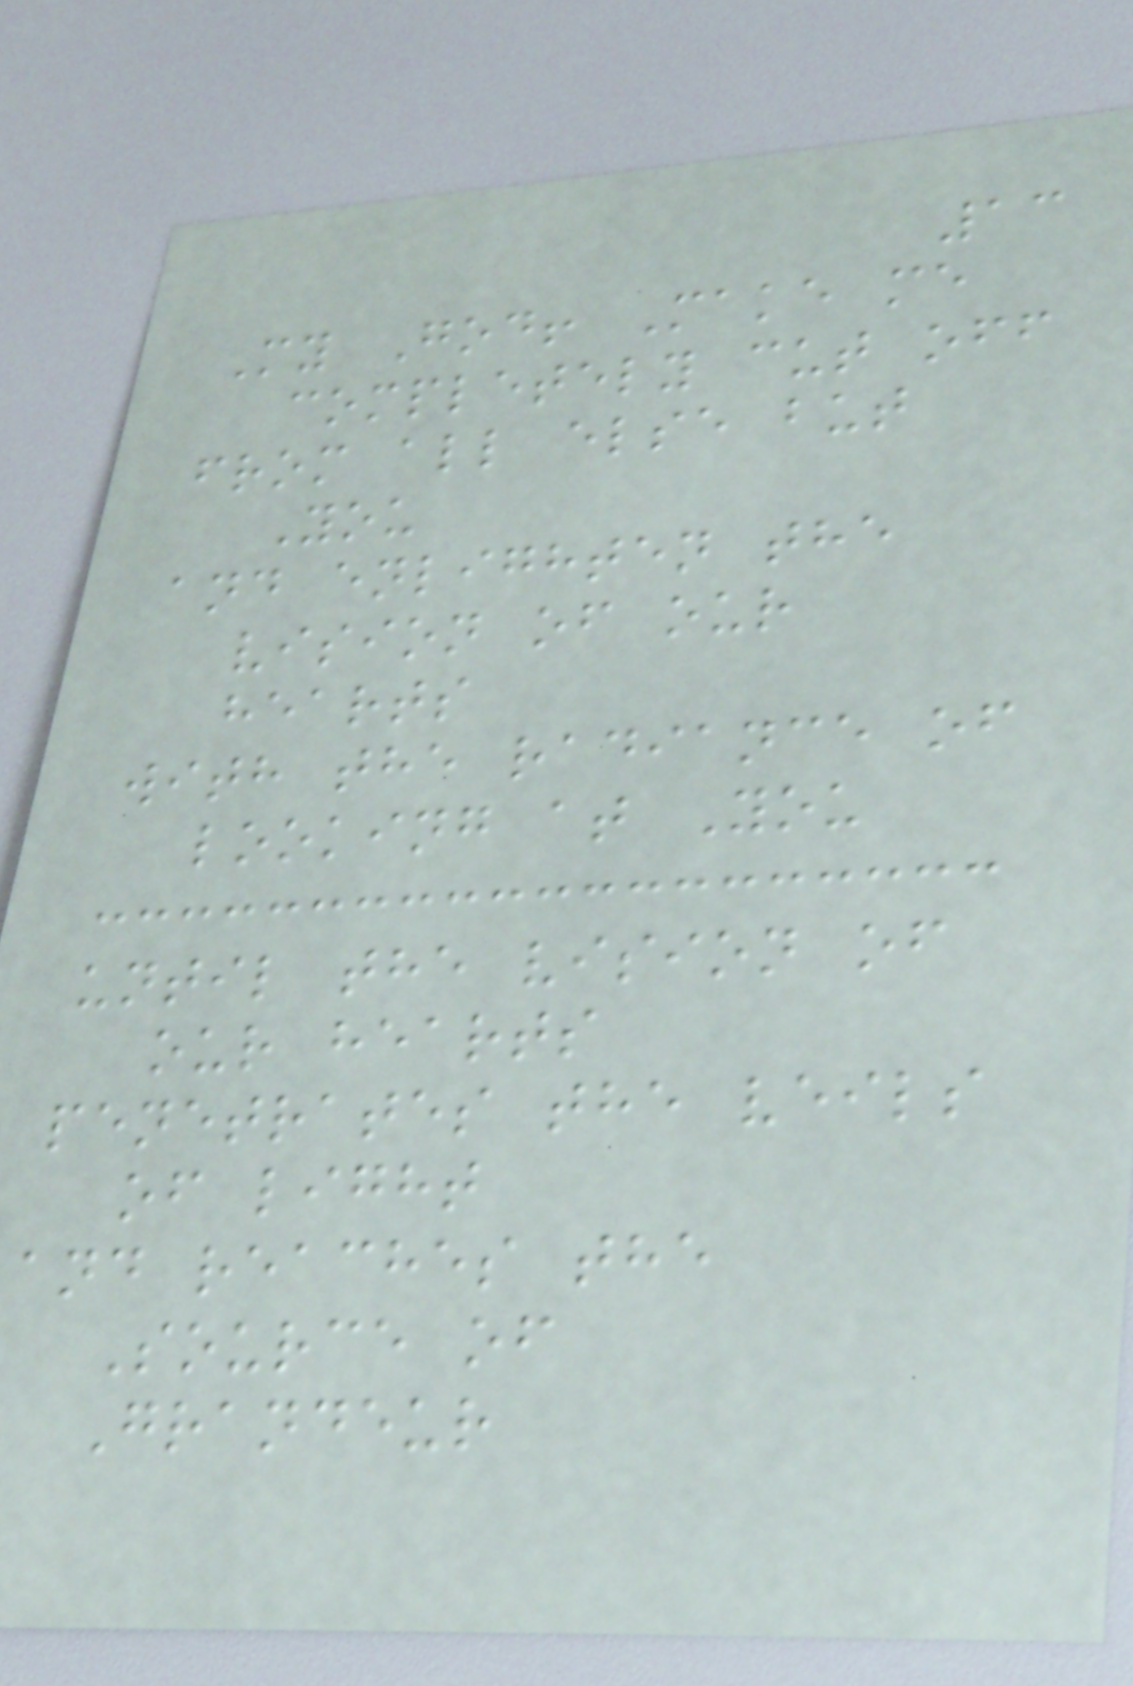13
My God! Make me
completely cut off
from all else but
You
and enlighten the
vision of our
hearts
with the radiance of
looking at You
until the vision of
our hearts
penetrates the veils
of light
and reaches the
Source of
Grandeur
